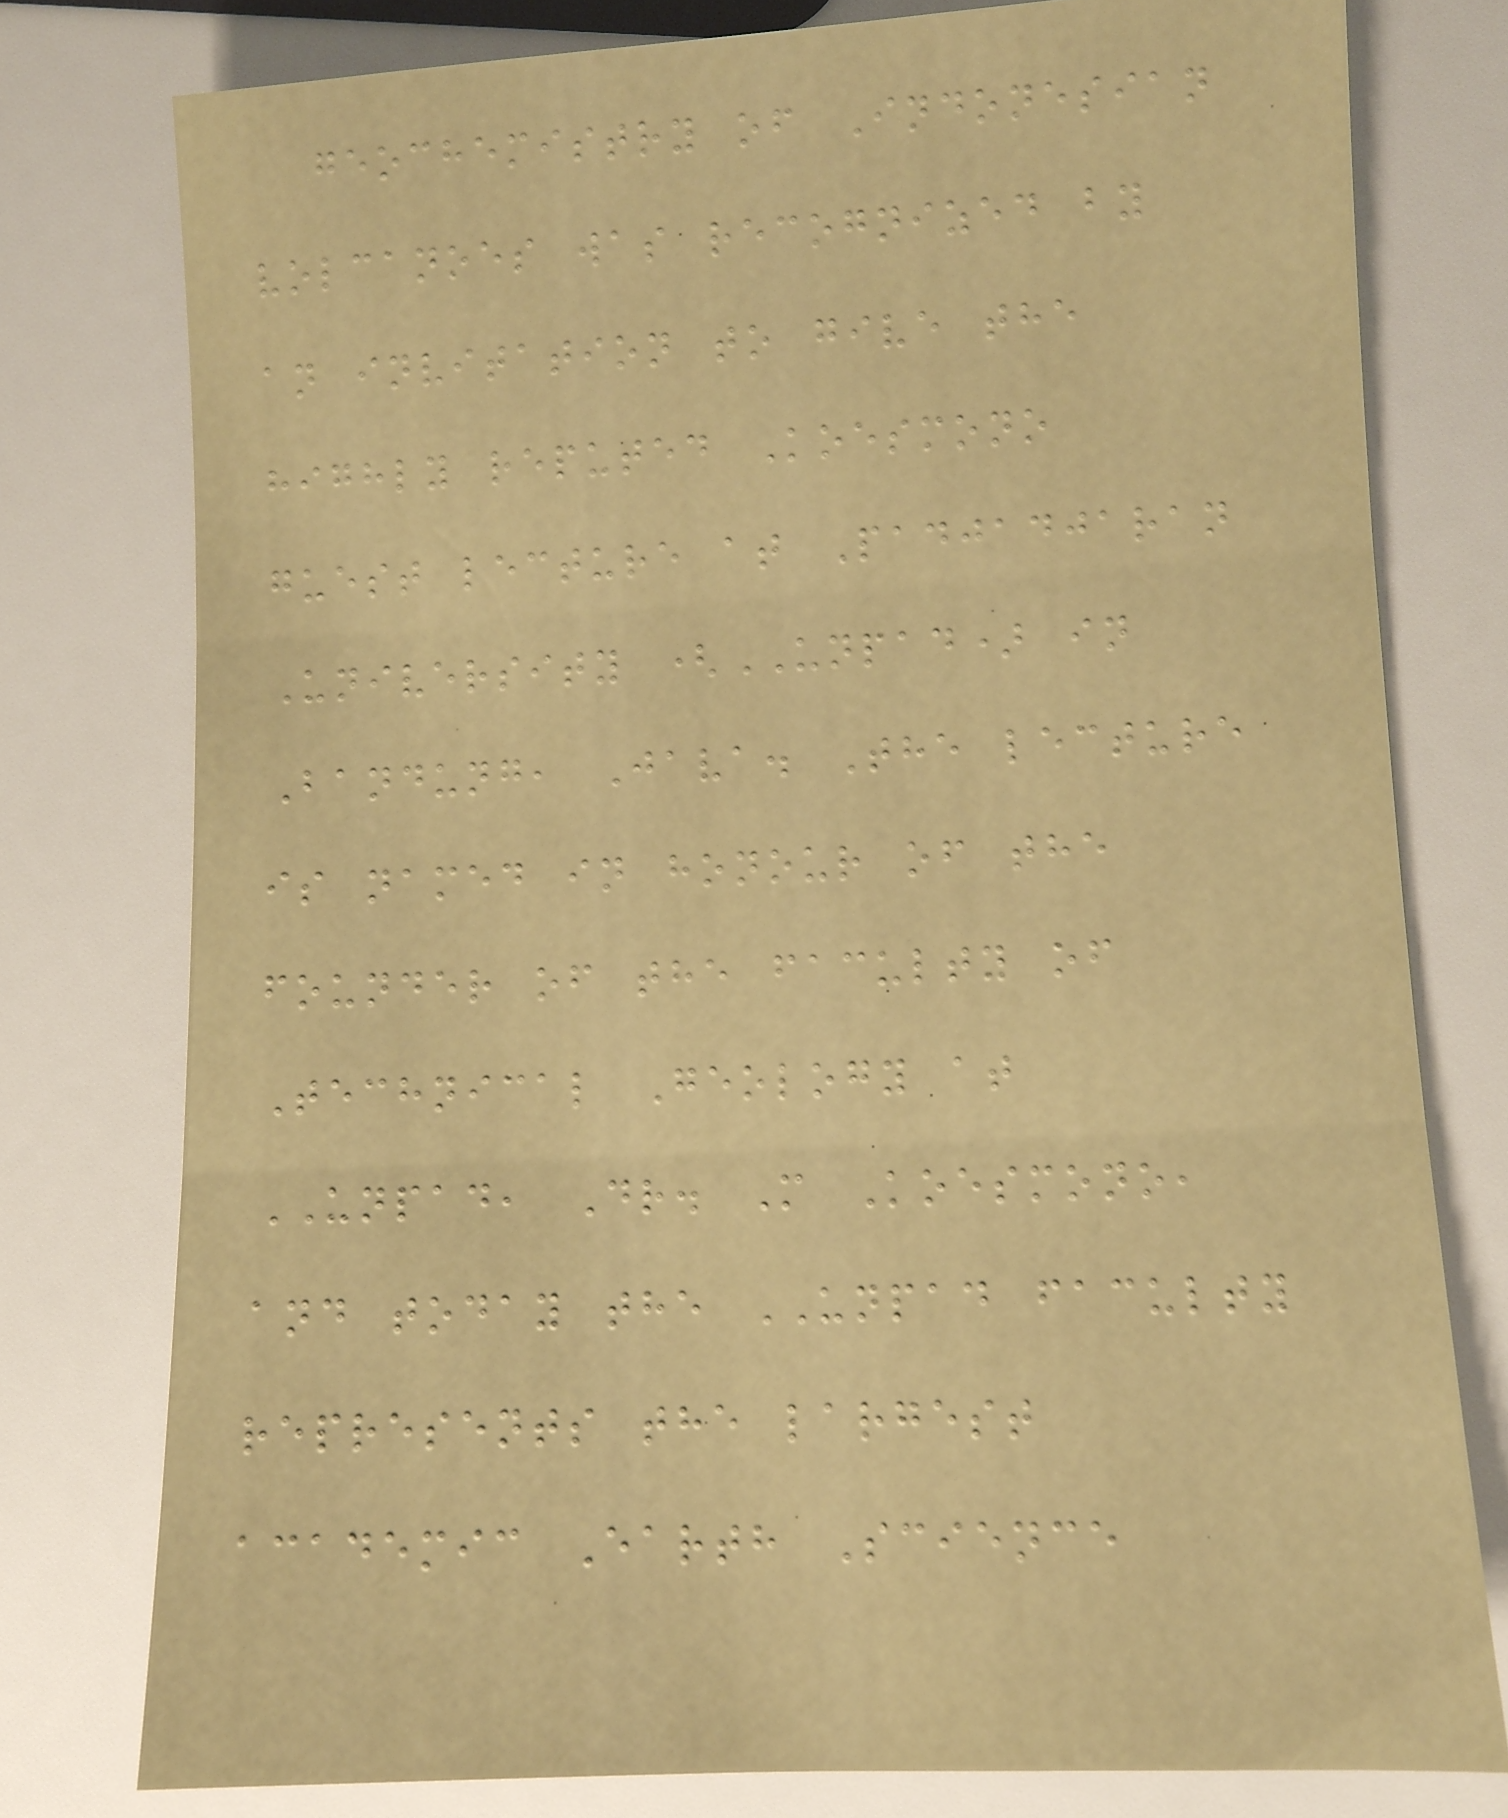geochemistry of Indonesian
volcanoes was recognized by
an invitation to give the
highly reputed Koesmono
guest lecture at Padjadjaran
University (UNPAD) in
Bandung, Java. The lecture
is named in honour of the
founder of the faculty of
Technical Geology at
UNPAD, Dr. M Koesmono,
and today the UNPAD faculty
represents the largest
academic Earth Science
